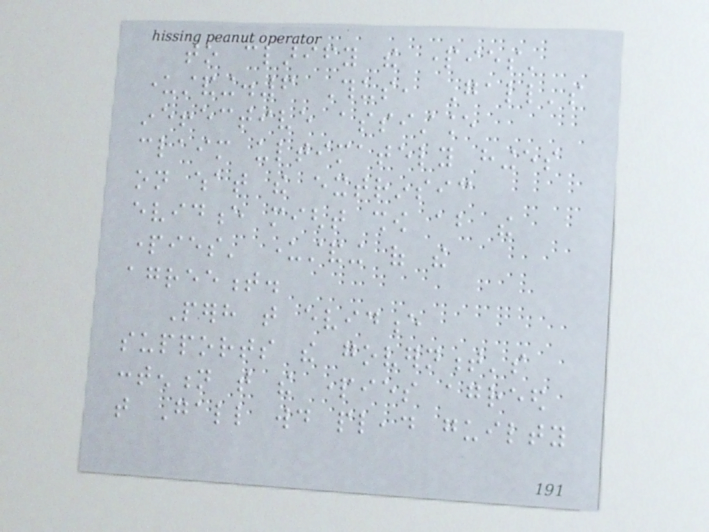to clarify the parties'
understanding.6 Thus, Gall's
ineffective assistance
claim ultimately hinges
on what the extrinsic
evidence might show about the
parties' understanding of the
agreement.
Perhaps that evidence
supports the government's
contention that the parties agreed
that Gall would plead guilty
